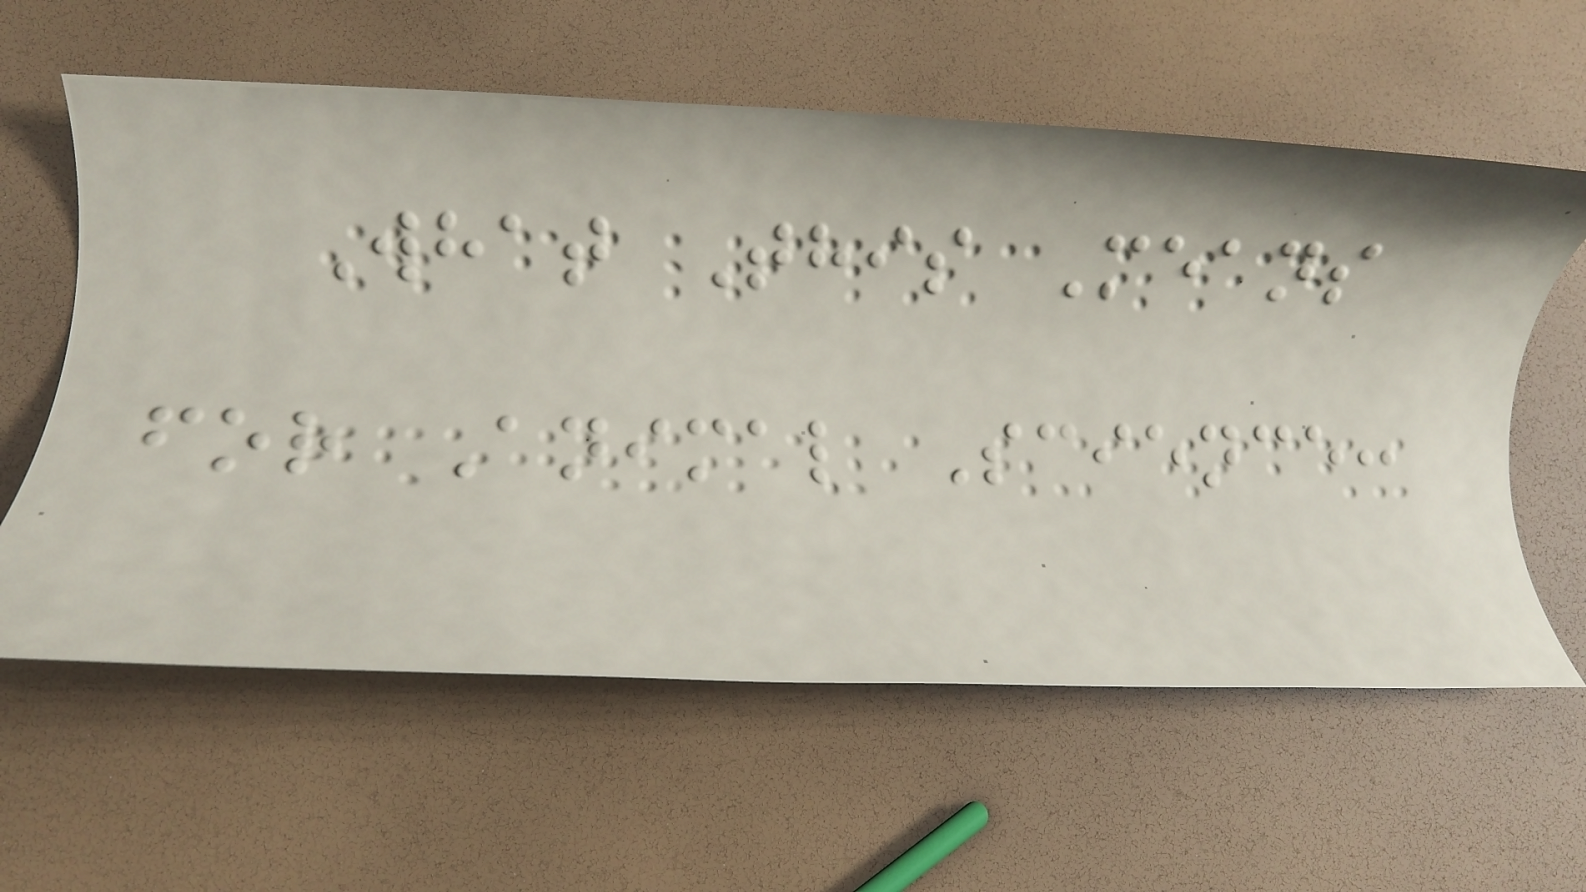What This Means
for Animal Science:
